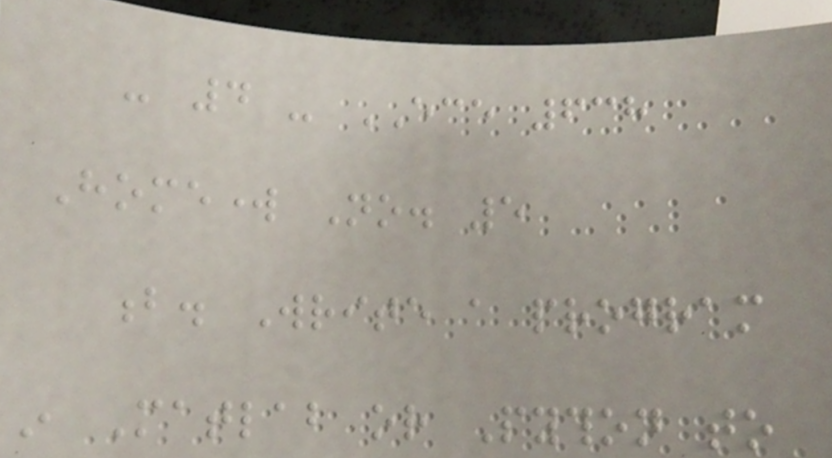- 4 - ECE 638
Homework No. 5
b. Write a program
in Matlab or Python to
